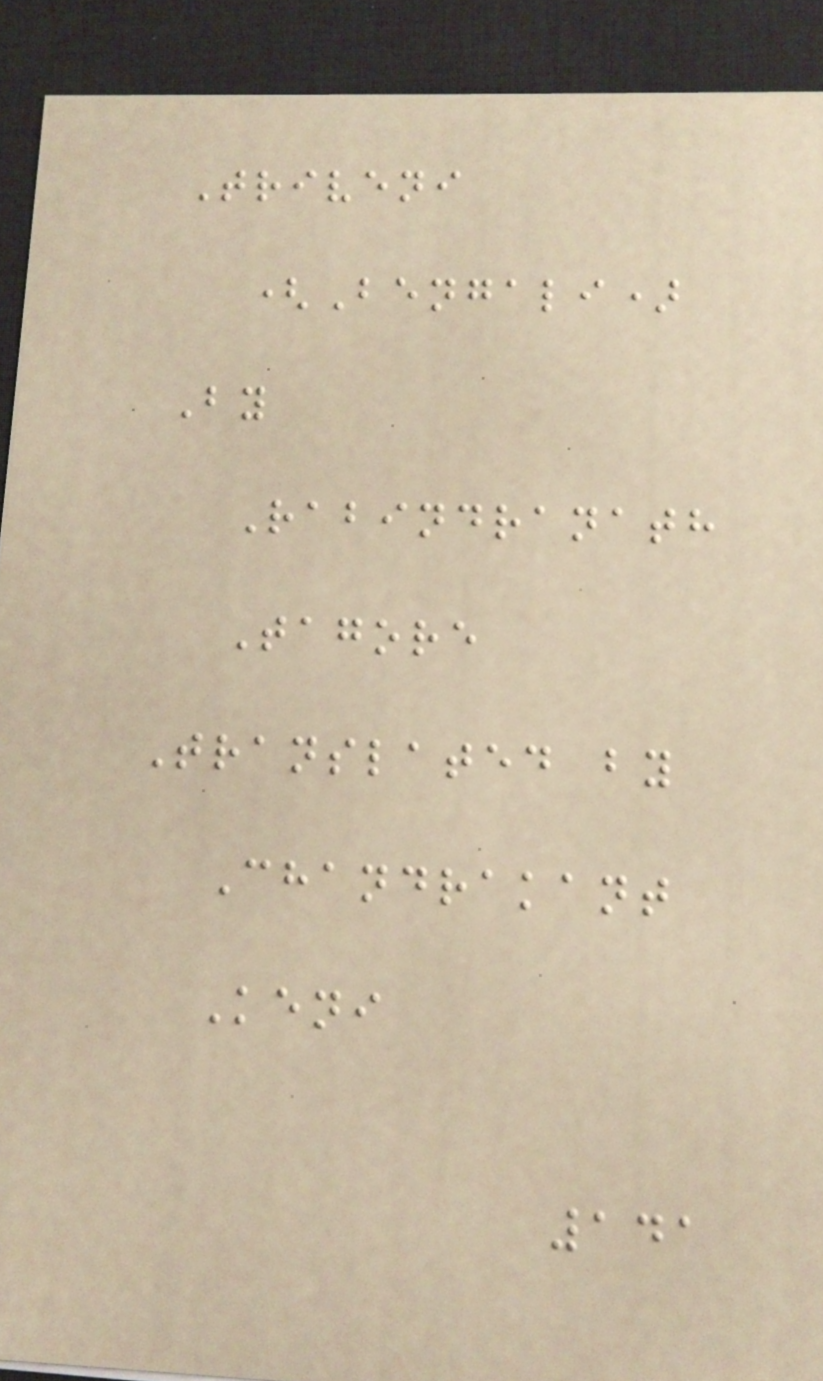Triveni
(Bengali)
By
Rabindranath
Tagore
Translated by
Chandrakant
Keni
141
